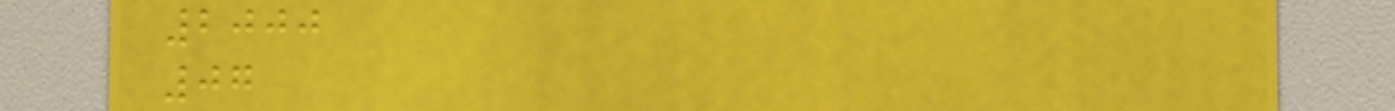2000
07
